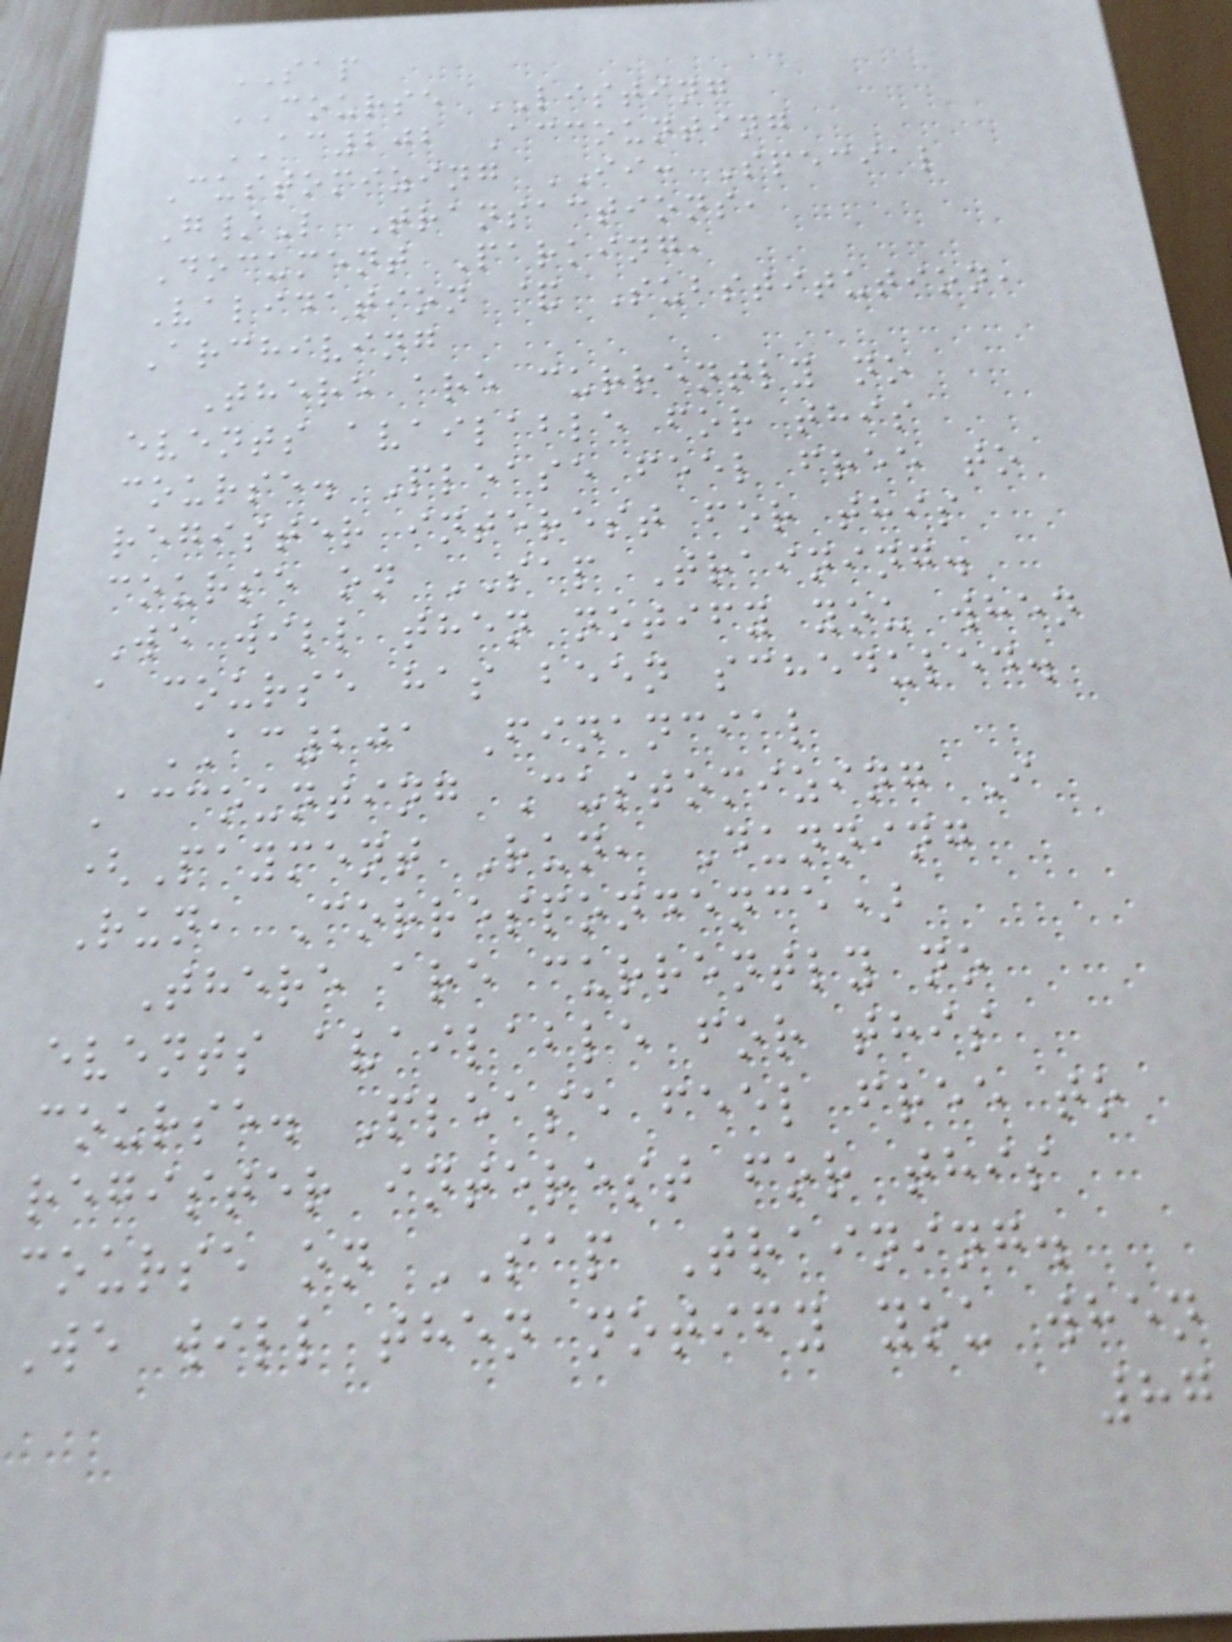SAP
COURSE LISTING
AC202 Accounting
Customizing II: Special
G/L Transactions,
Document Parking,
Validation & Substitution,
Archiving
There are currently no
events available for this
course. Please feel free to
register interest for this
course on SAP Training.
We will then notify you when
a course has been scheduled.
AC201 Financial
Accounting Customizing I
(Payment Run, Dunning
Run, Correspondence)
There are currently no
events available for this
course. Please feel free to
register interest for this
course on SAP Training.
We will then notify you when
87
